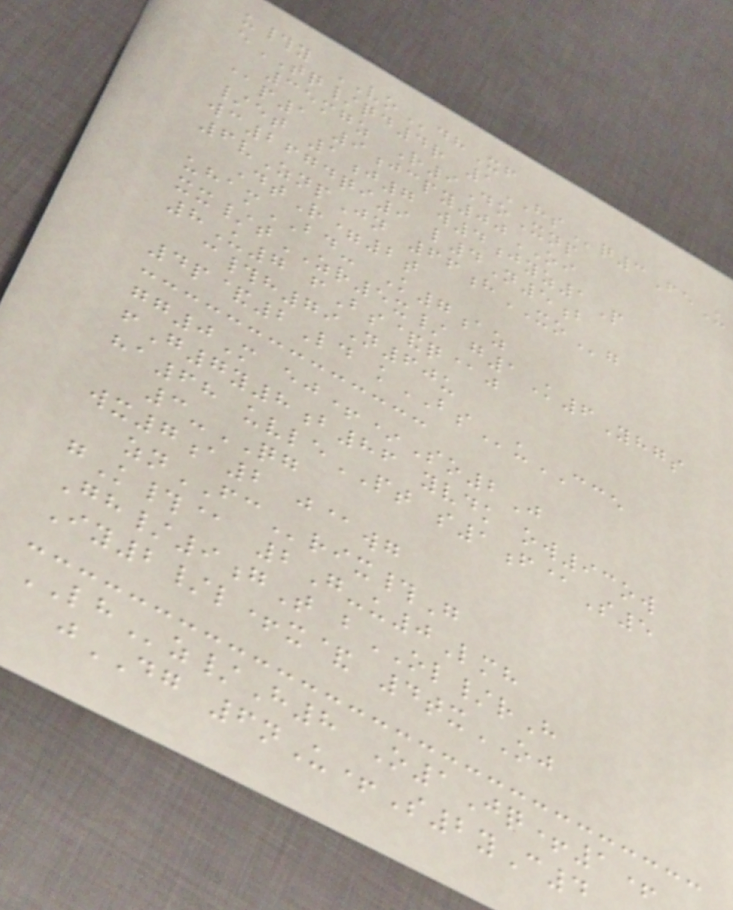u#y VOdhXf
eTQ/qd4r 1HSq3FeU
35mgz R9DoXnp
@p1 9jcpy00OI
/et 1j7 w4jyz1P
wc2674qi9 l4N5b
6vZnpJn 66hXOg
DtR=2t
uhamBD- K7az
xx/tZR5x/ g1K6Yhgs
8U7 fBs&q@j
c#h79N60u
4p&2Ld kBSuCCE
gg0M ej+*So2J
fG7y8b86 yvdk ow93ow
ha68 uvlePT s1f@S5
3-QG
wx7a2 j@wg
znFCrix#G
gK#@ 2G-u0Lmh
Gh/9gT bOL/rH
Iy2/l+x& 4txOJ
LHz/H8 O1Jq+1+
jDG 6nU+S2yC4
